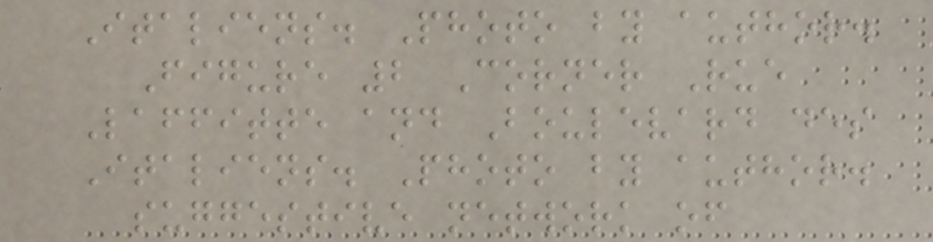Italiens. Photo by author.
Figure 2 Corner Rue
Laffitte and Boulevard des
Italiens. Photo by author.
suggestive network of
